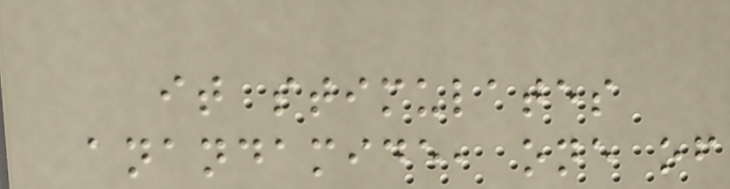it stimulates
anandamide, one of
